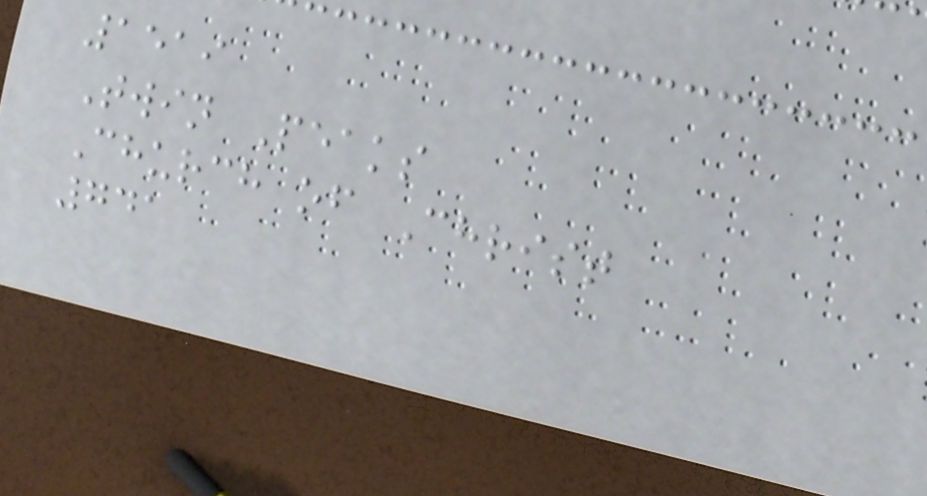1519
Twin Peaks
Church of Christ
741
